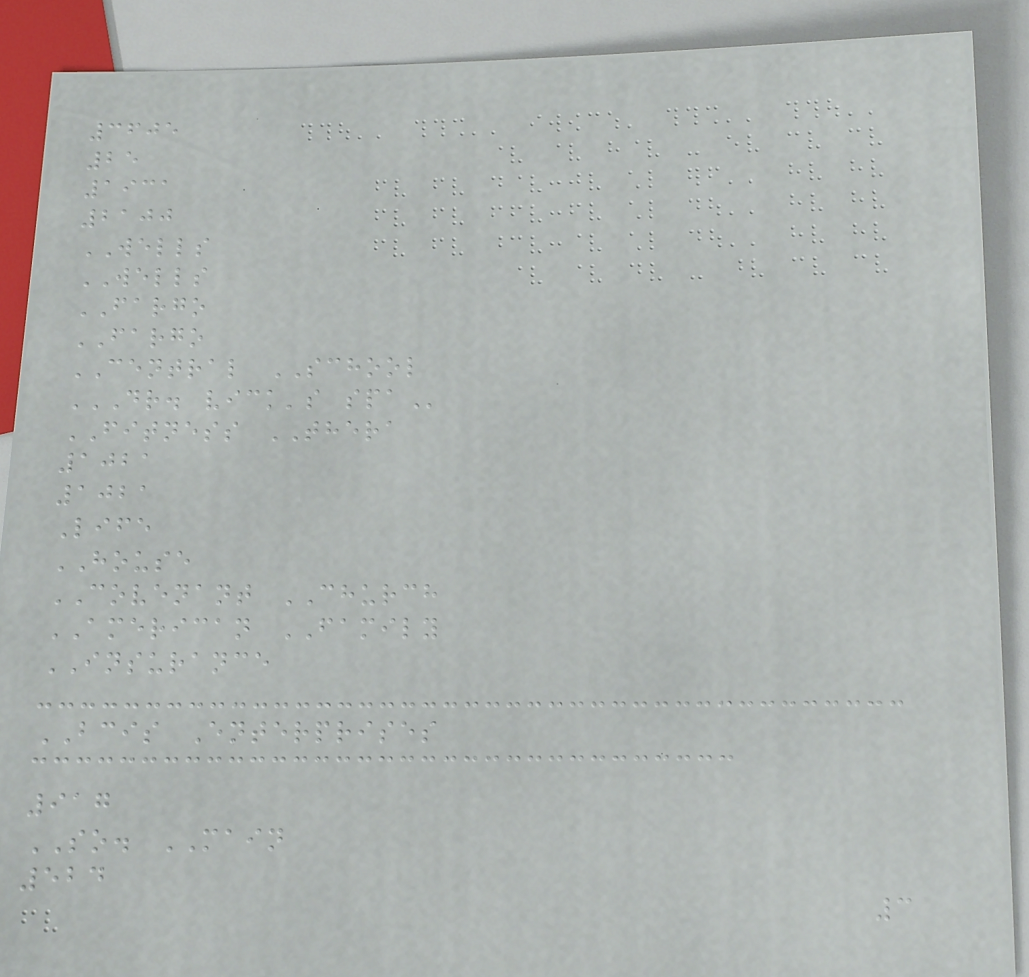3605
25
1931
2100
WELLS
WELLS
FARGO
FARGO
CENTRAL SCHOOL
DR. VICK'S SPA
FITNESS THERA
1021
1021
Life
HOUSE
COVENANT CHURCH
AMERICAN FAMILY
INSURANCE
BCIS Enterprises
917
SO. MAIN
524
3
